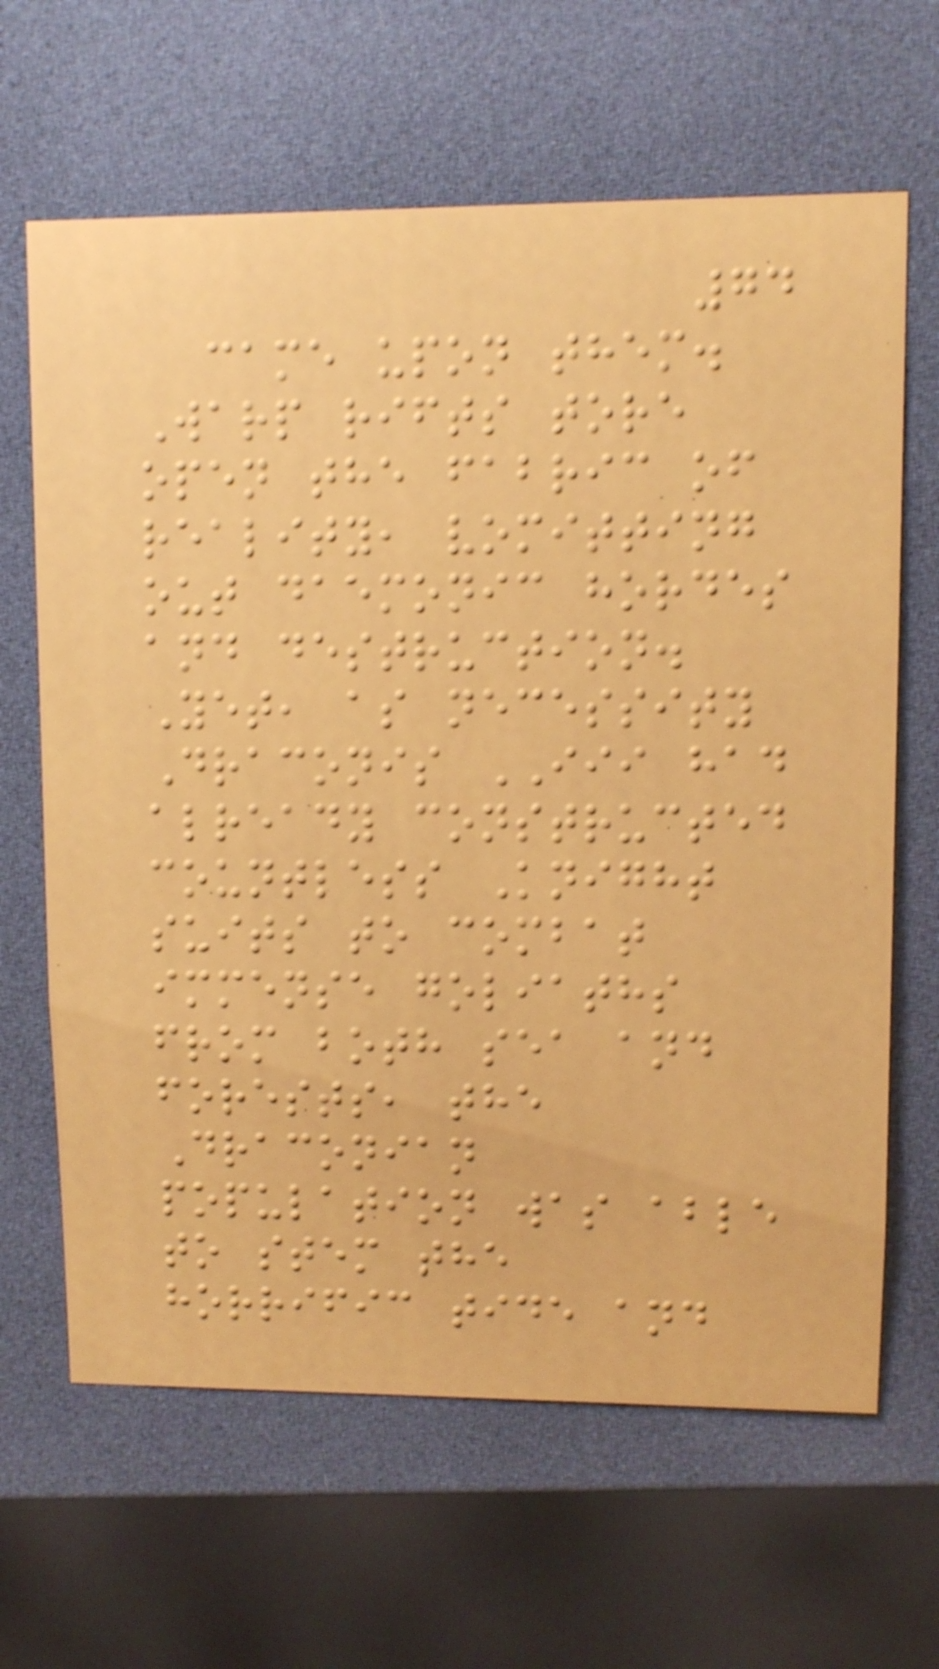74
came upon them.
Warp rifts tore
open the fabric of
reality, vomitting
out daemonic hordes
and destruction.
Yet, as necessity
Draconis III had
already constructed
countless Knight
suits to combat
immense goliaths
from both sea and
forests, the
Draconian
population was able
to stem the
horrific tide and
